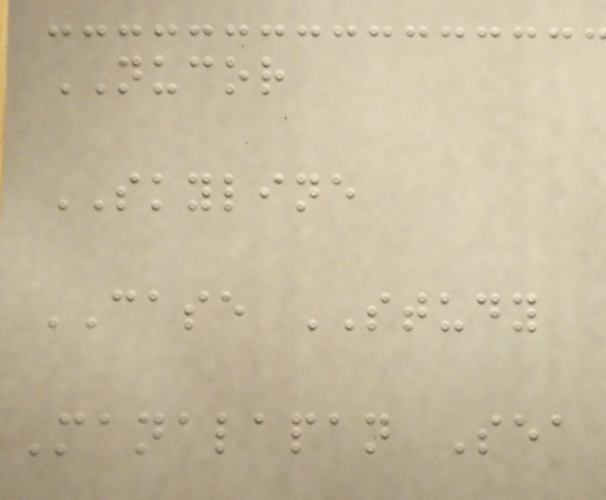NUCOR
SKYLINE
CASE STUDY
Manalapan Sea
